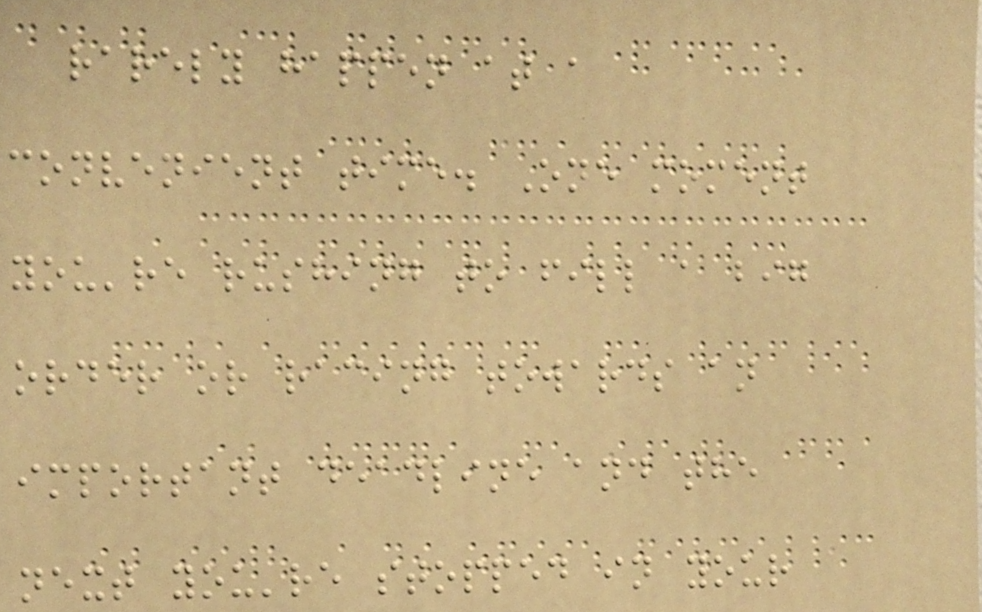rarely happen at a
convenient time. One moment
you're rushing to fill a big
order or racing towards an
important deadline and the
next you're stopped in your
